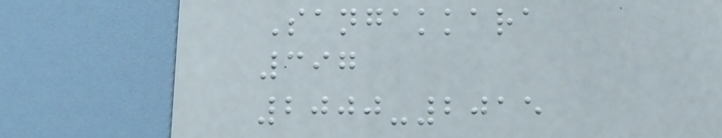Sangakkara
397
2000-2015
